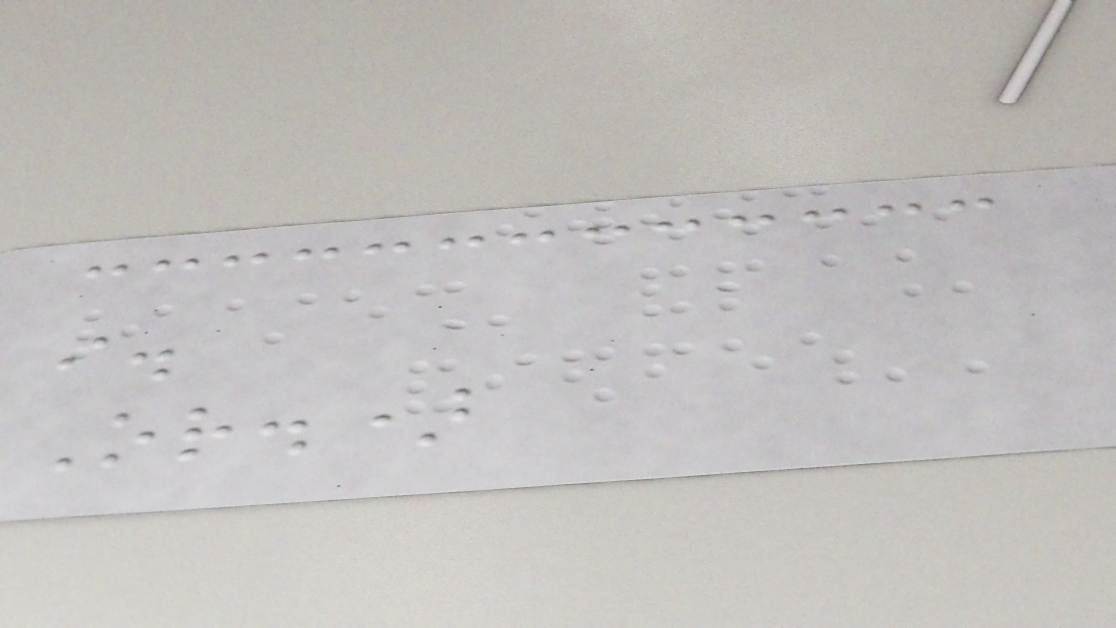i.
Or.)
